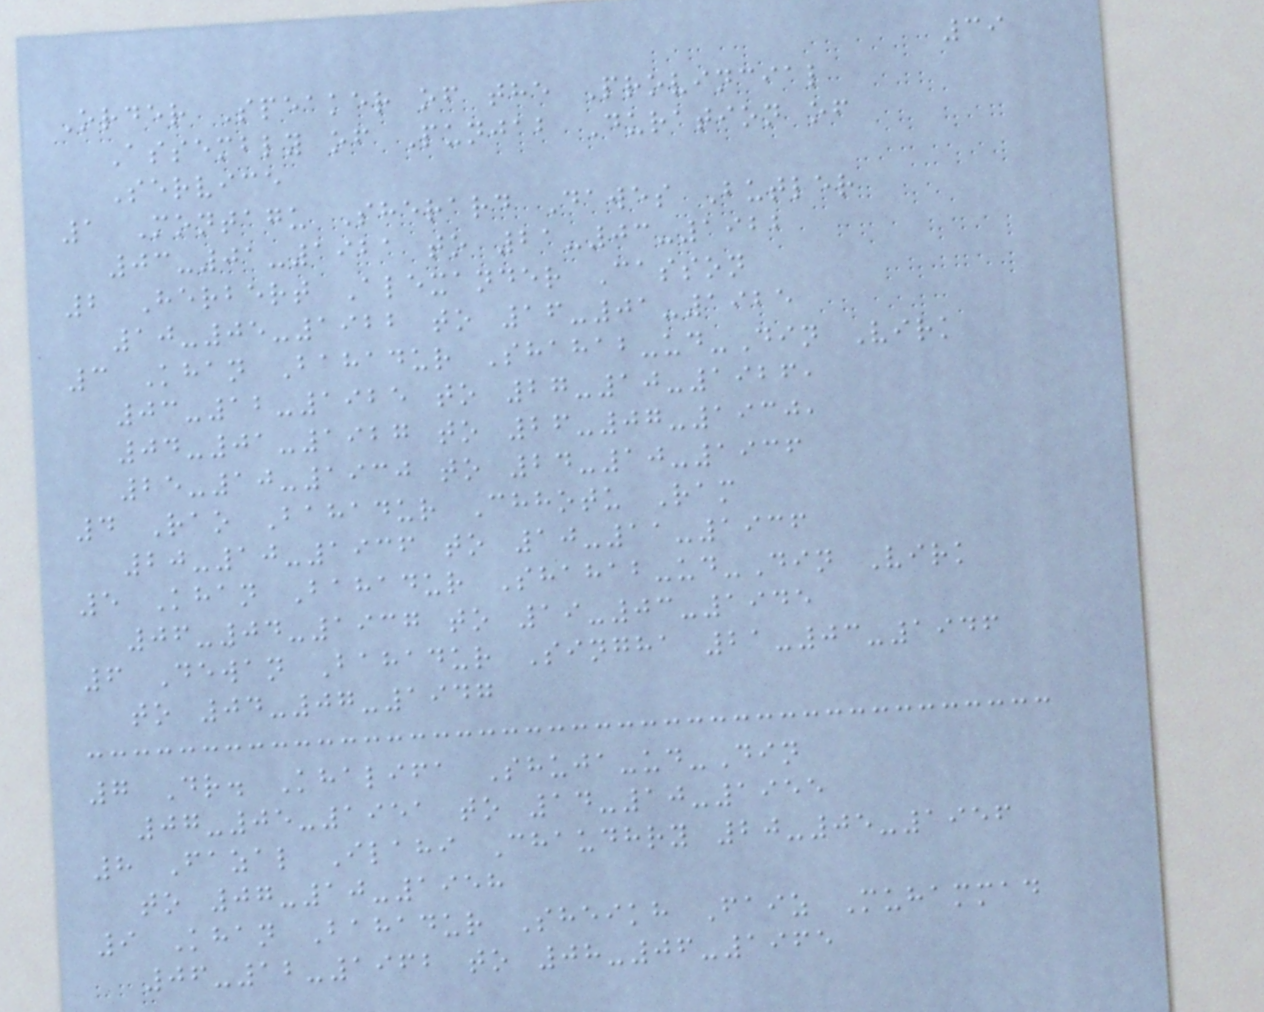39
Order Speaker of the Provincial
Assembly of Punjab Duration of
Service
1 Montagu Sherard Dawes Butler
03-01-1921 to 21-03-1922
2 Herbert Alexander Casson
10-05-1922 to 16-01-1925
3 Khan Bahadur Shahab-ud-Din Virk
03-12-1925 to 27-10-1926,
04-01-1927 to 26-07-1930,
25-10-1930 to 24-10-1936
4 Rao Bahadur Chhotu Ram
20-10-1936 to 10-11-1936
5 Khan Bahadur Shahab-ud-Din Virk
06-04-1937 to 19-03-1945
6 Dewan Bahadur Singha 21-03-1946
to 04-07-1947
7 Dr. Khalifa Shuja-ud-Din
07-05-1951 to 14-10-1955
8 Fazal Ilahi Chaudhry 20-05-1956
to 07-10-1958
9 Khan Bahadur Sheikh Faiz Muhammad
06-12-1962 to 08-06-1965
